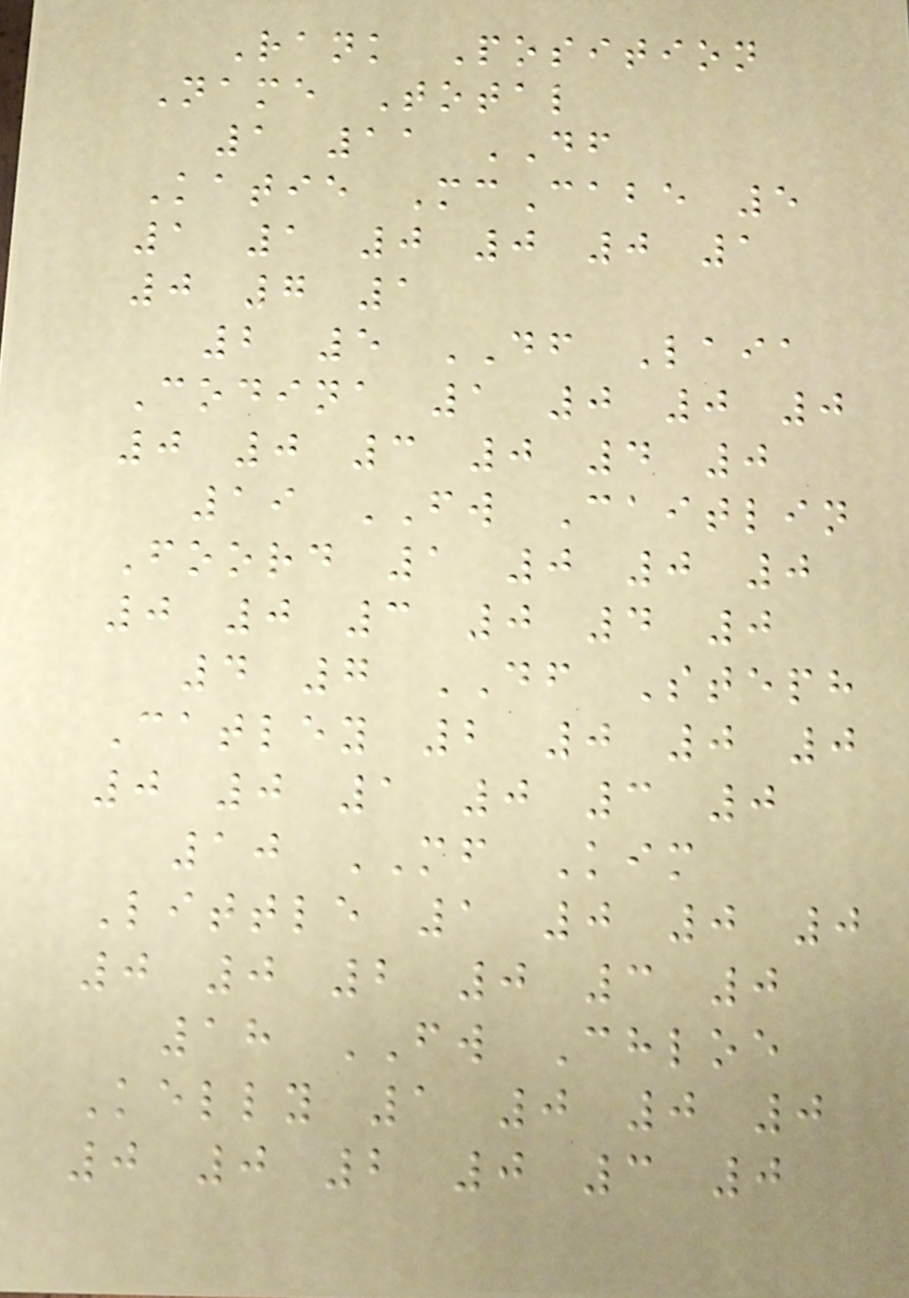Rank Position
Name Total
1 11 DF
Katie McCabe 5
1 1 0 0 0 1
0 7 1
2 5 DF Laia
Codina 1 0 0 0
0 0 3 0 4 0
19 FW Caitlin
Foord 1 0 0 0
0 0 3 0 4 0
4 7 DF Steph
Catley 2 0 0 0
0 0 1 0 3 0
10 MF Kim
Little 1 0 0 0
0 0 2 0 3 0
18 FW Chloe
Kelly 1 0 0 0
0 0 2 0 3 0
